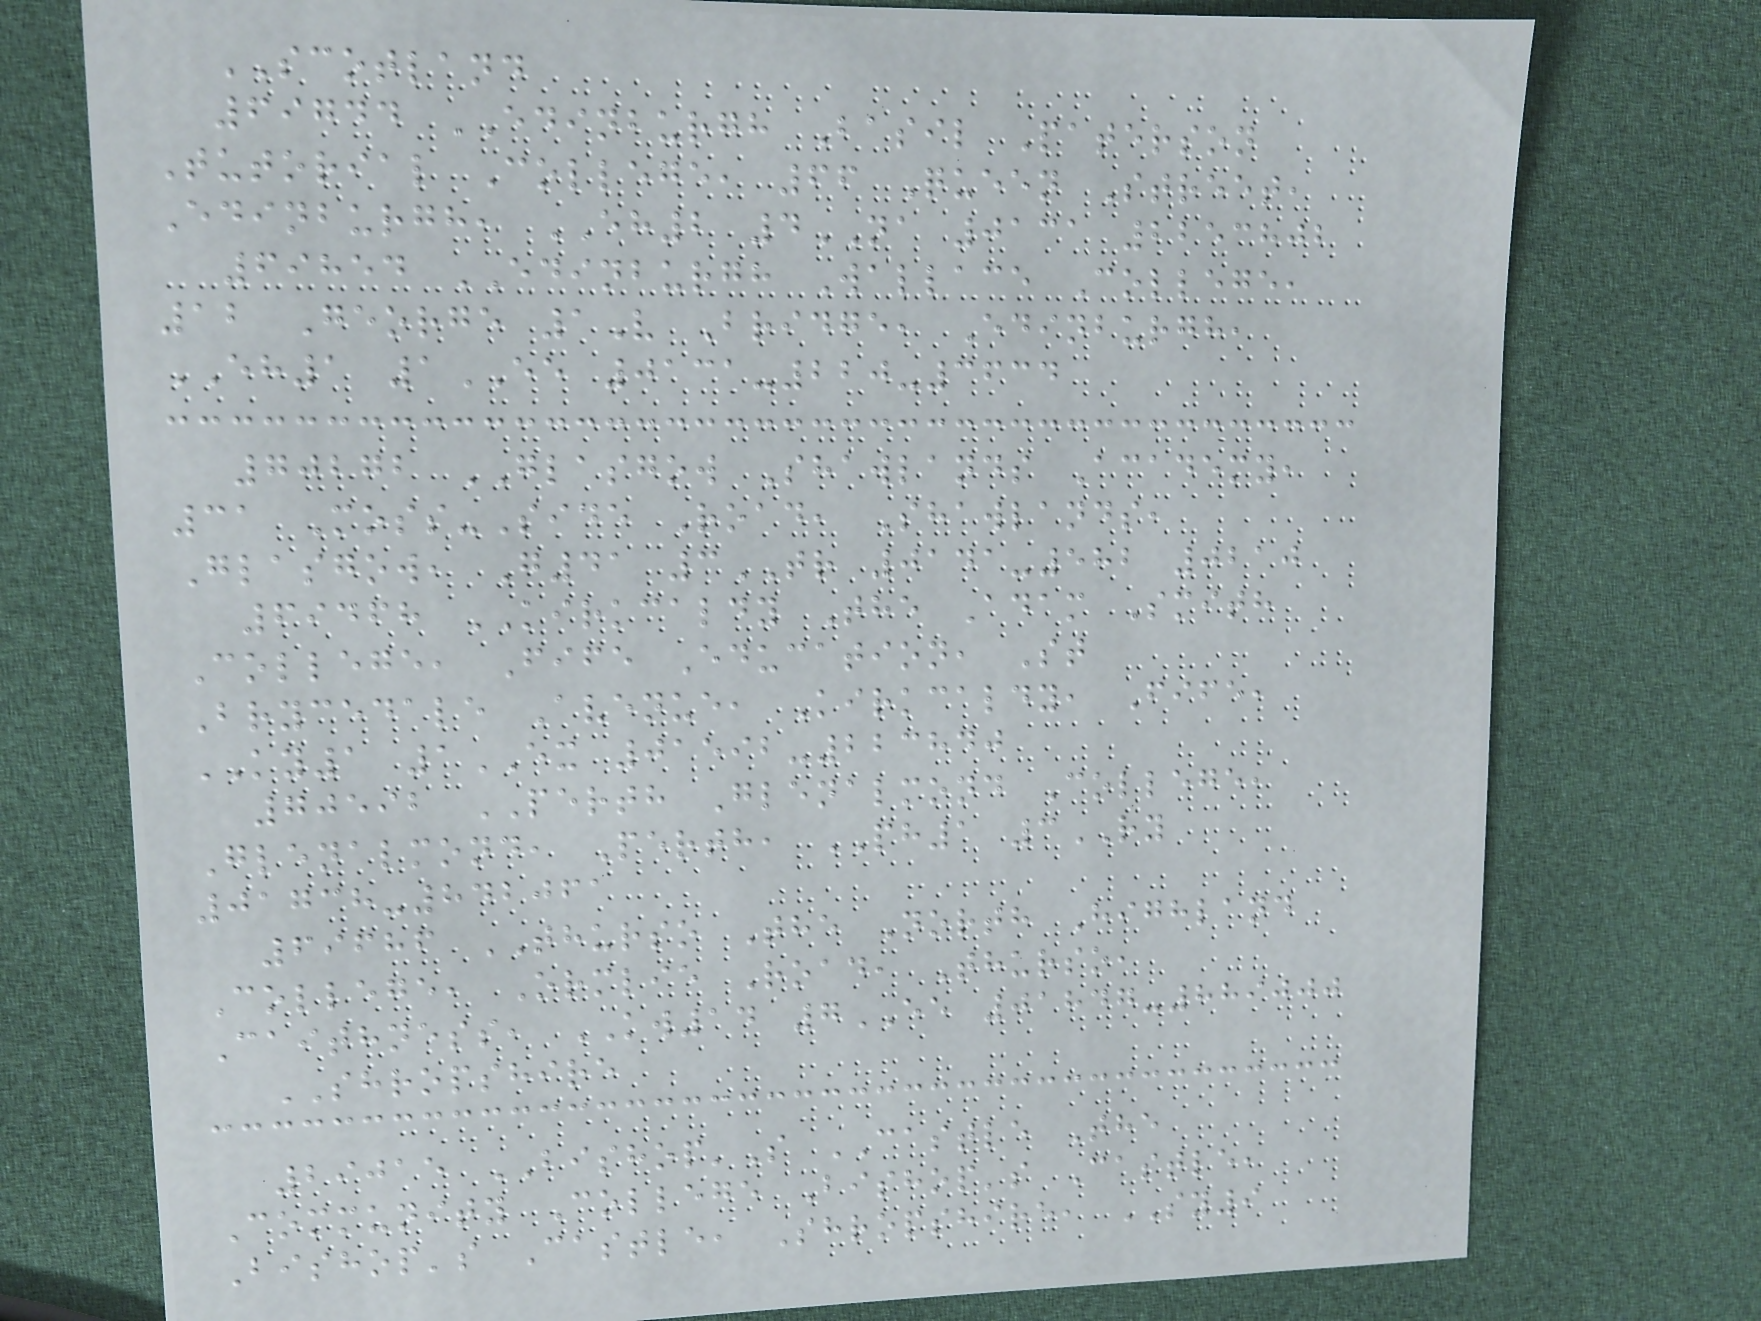SCOTLAND
69744 EDINBURGH Basil Paterson
Tutorial College, 66 Queen Street,
Edinburgh, EH2 4NA 0131 2253802
69854 EDINBURGH Wallace College,
12 George 1V Bridge, Edinburgh,
EH1 1EE 0131-220-3634
70272 GLASGOW Shawlands Academy,
31 Moss-Side Road, Shawlands,
Glasgow, G41 3TR 0141-582 0210
69468 KIRKCALDY The Adam Smith
College, Fife Education, St
Brycedale Avenue, Kirkcaldy, Fife,
KY1 1EX 01592-223840
70592 PERTH Glenalmond College,
Glenalmond, Perth, PH1 3RY
01738-842061
69686 THURSO The North Highland
College, Ormlie Road, Thurso,
Caithness, KW14 7EE 01847-889000
SHROPSHIRE
29015 BISHOP'S CASTLE The
Community College Bishop's Castle,
Bishop's Castle, Shropshire, SY9
